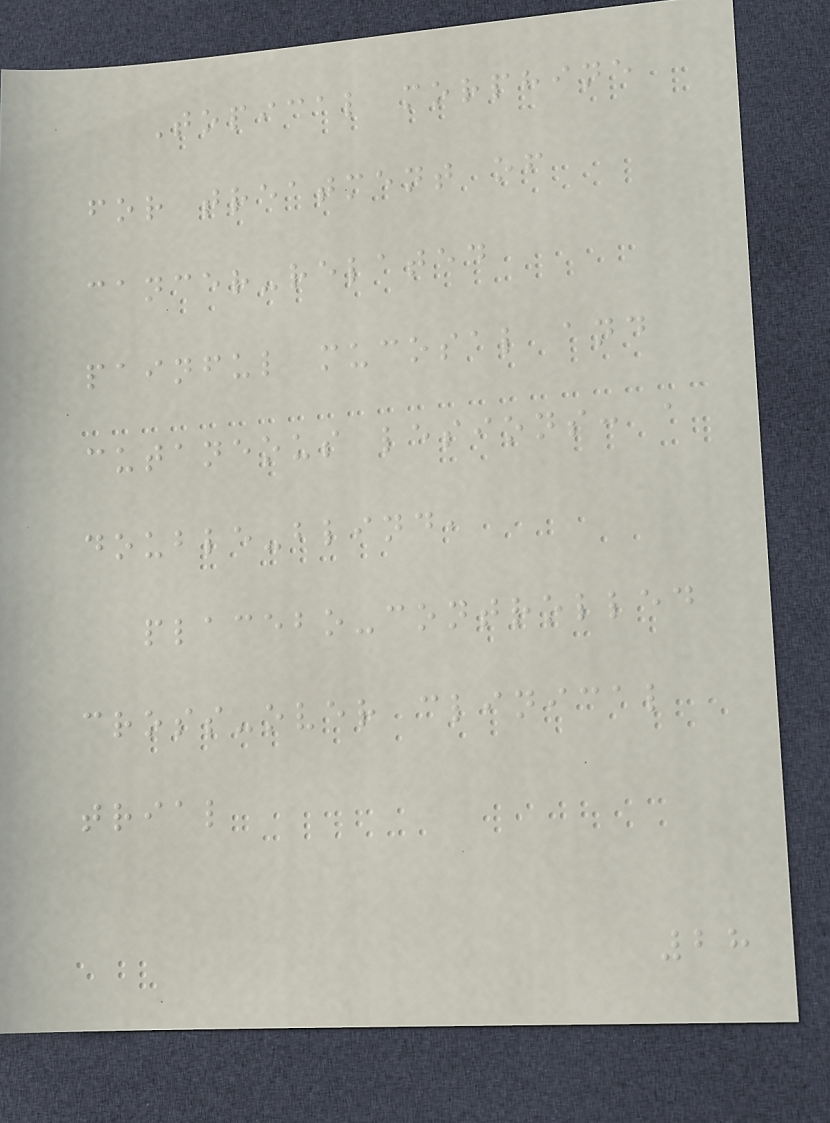Topical morphine
for treatment of
cancer-related
painful mucosal and
cutaneous lesions: a
double-blind,
placebo-controlled
cross-over clinical
trial
28
